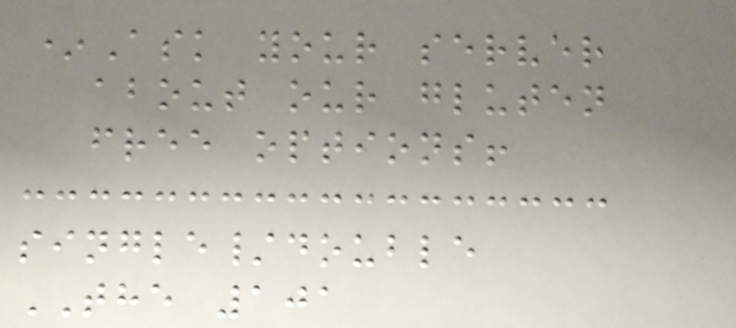*Ask your server
about our gluten
free options!
single/double
THE 101
